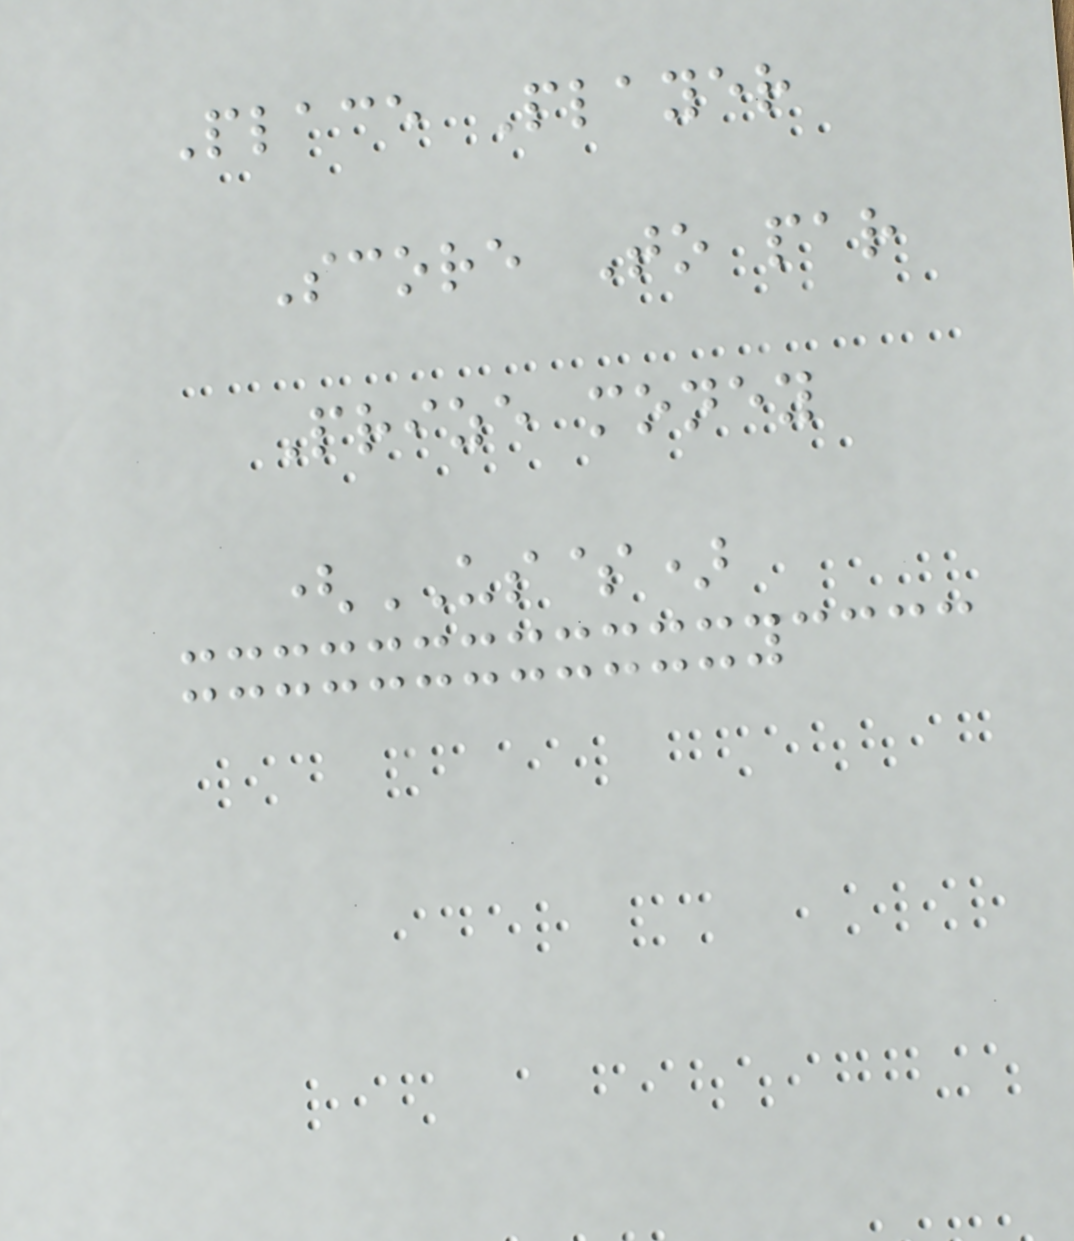Place Player
Score To par
Prize money
(US$)
